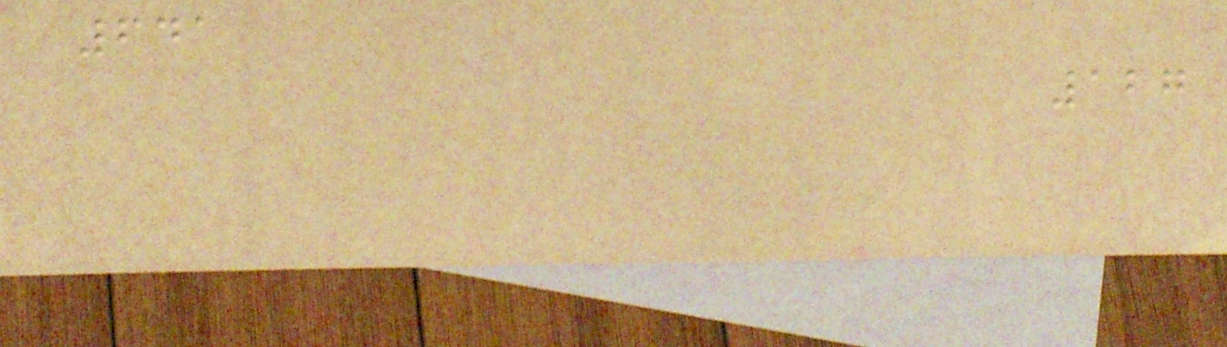641
127
